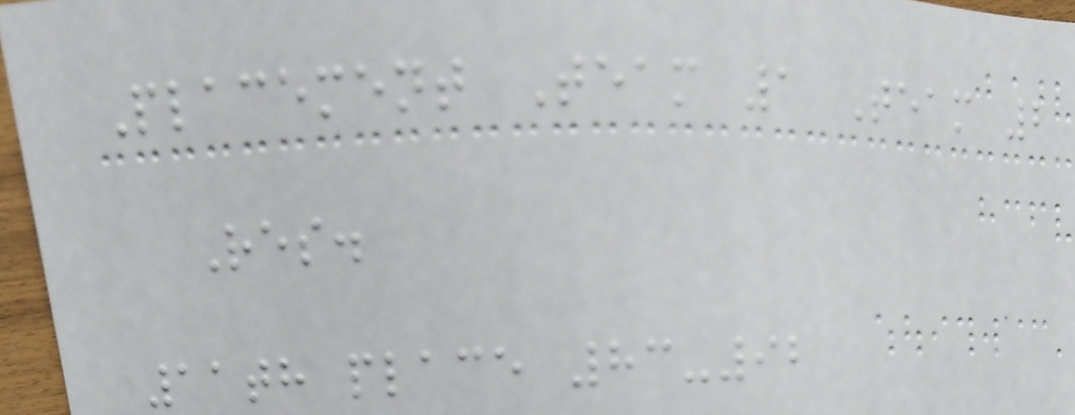Placement Team 1 Team 2
Res.
11th place 83-92
